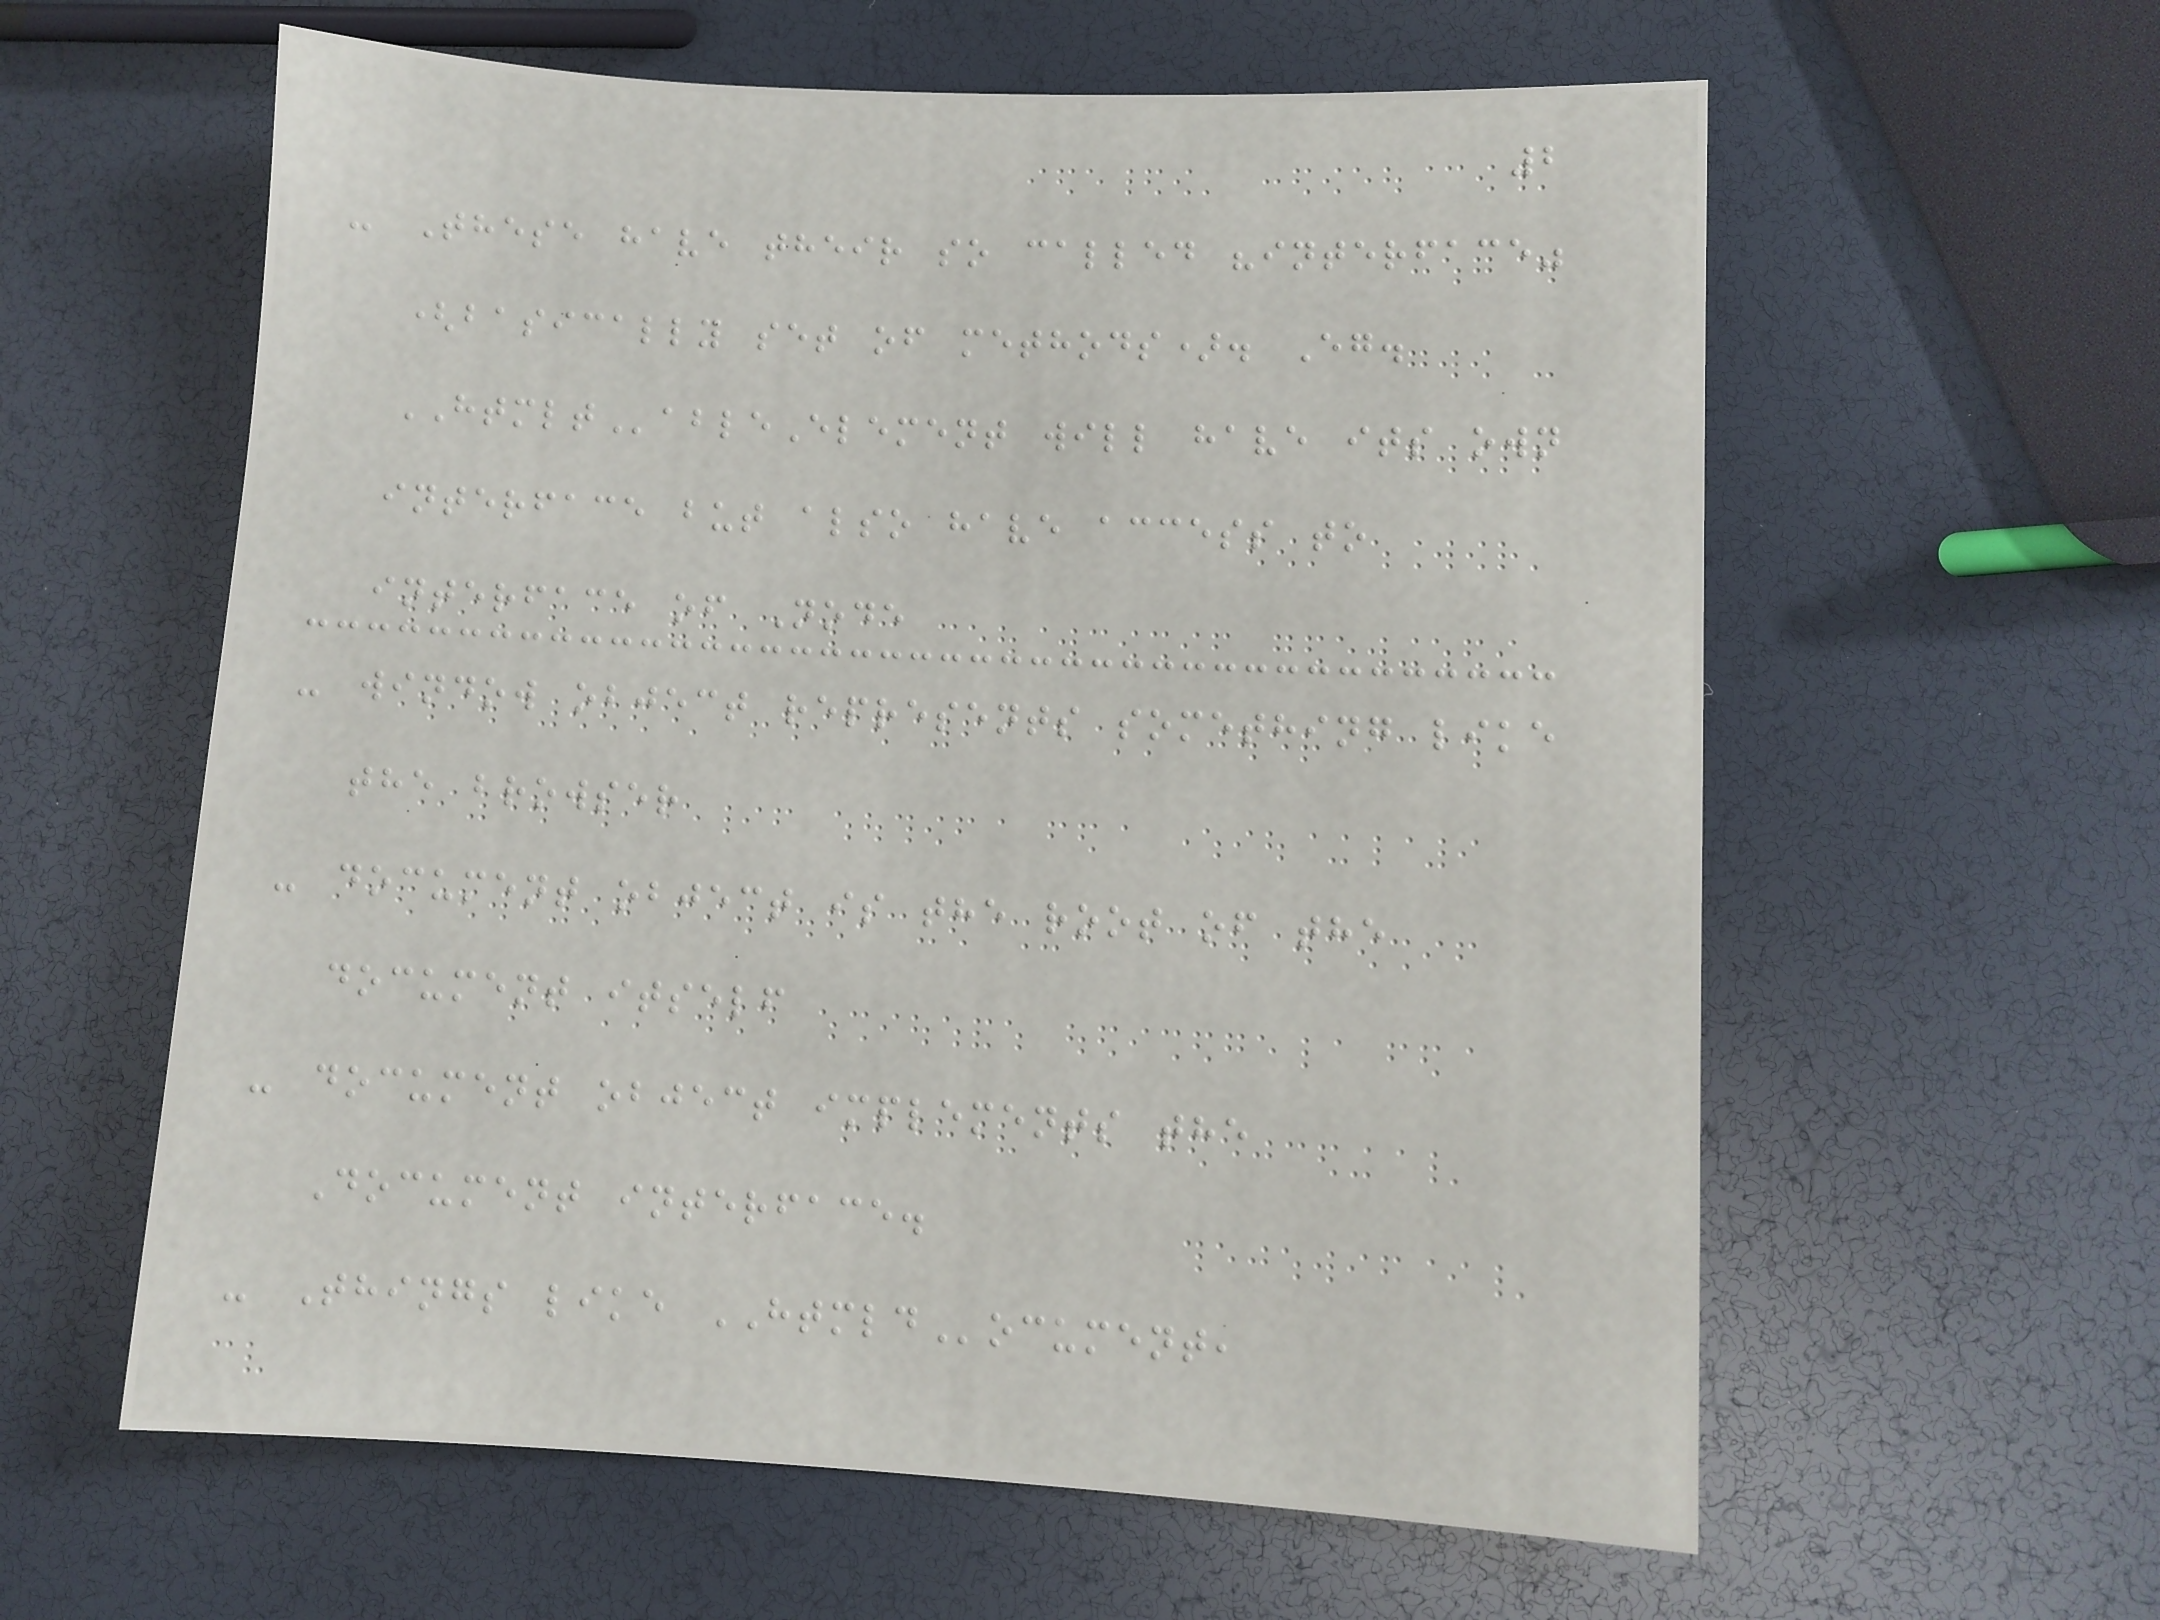2
- These have their so called "interface"
(basically set of methods). Eg.
HTMLTableElement will have its own
interface but also have access to
interface of Node
- window object represents something like
the browser
- document object is the root of the
document itself
- document object implements the
Document interface.
- Things like HTMLDocument,
